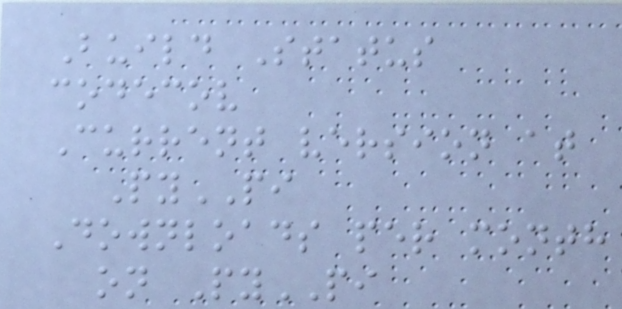Build Status
codecov
Current version at
PyPI
Downloads per month
on PyPI
